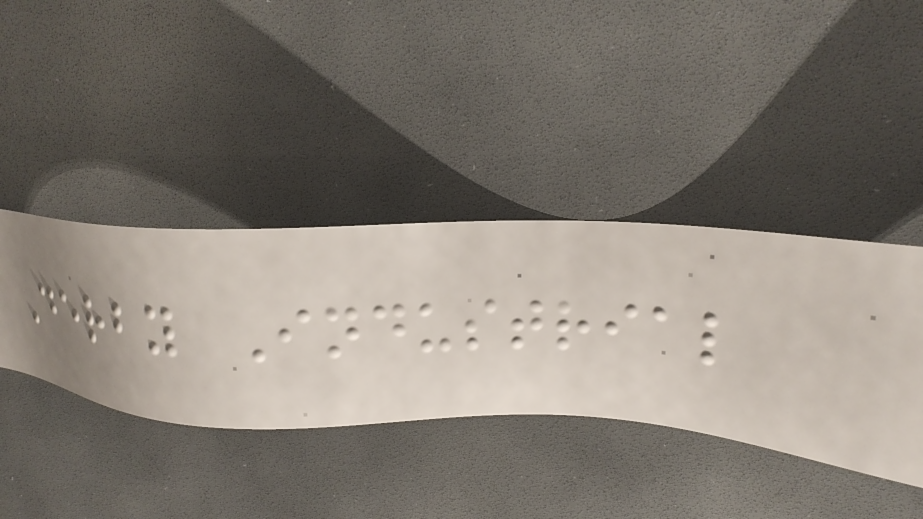Derby Industrial
